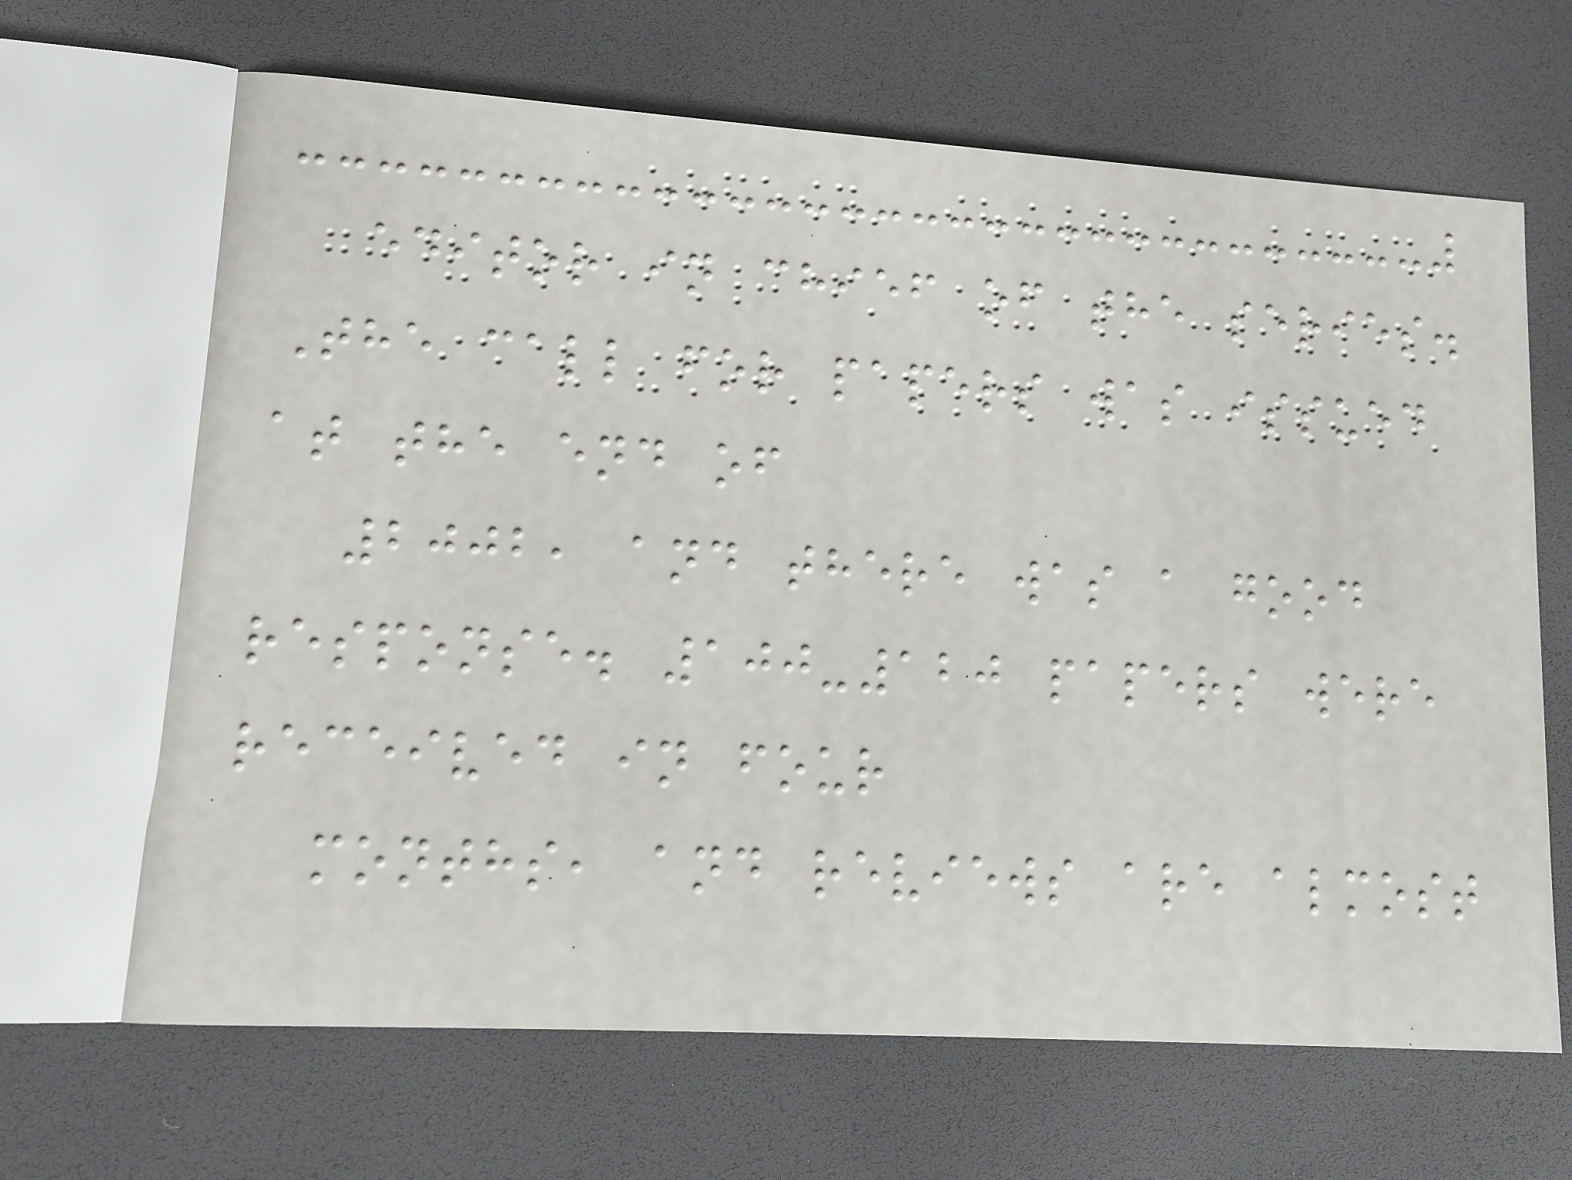editor in chief of the series.
The call for papers was issued
at the end of
2002, and there was a good
response. 100-120 papers were
received in four
months, and reviews are almost
